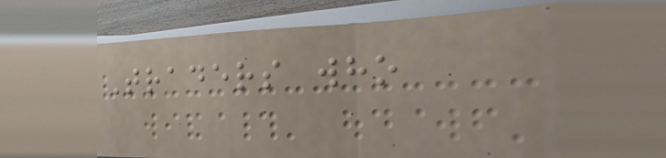Traders who
